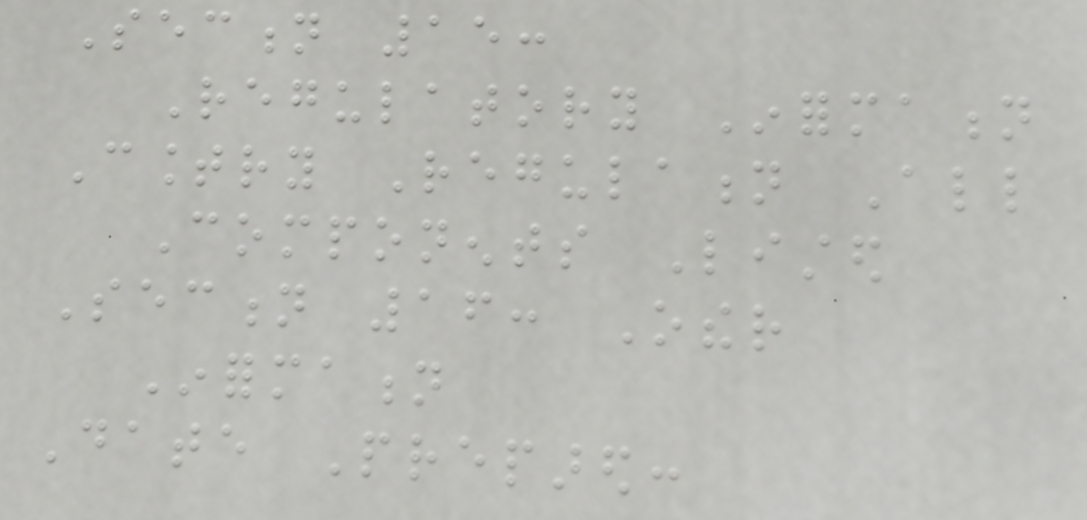Section 15:
Regulatory Information
Country Regulation All
Components Listed
Section 16: Other
Information
Date Prepared:
